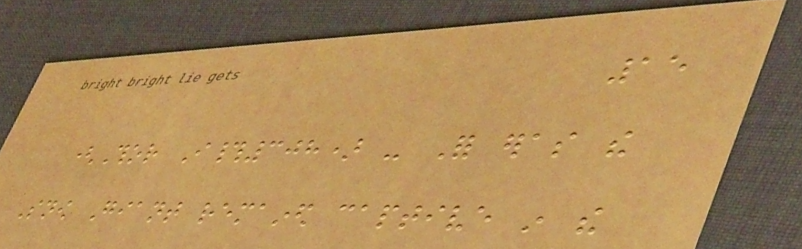15
(Thor I#308) - For eras the
Snow Giant remained captive in the
